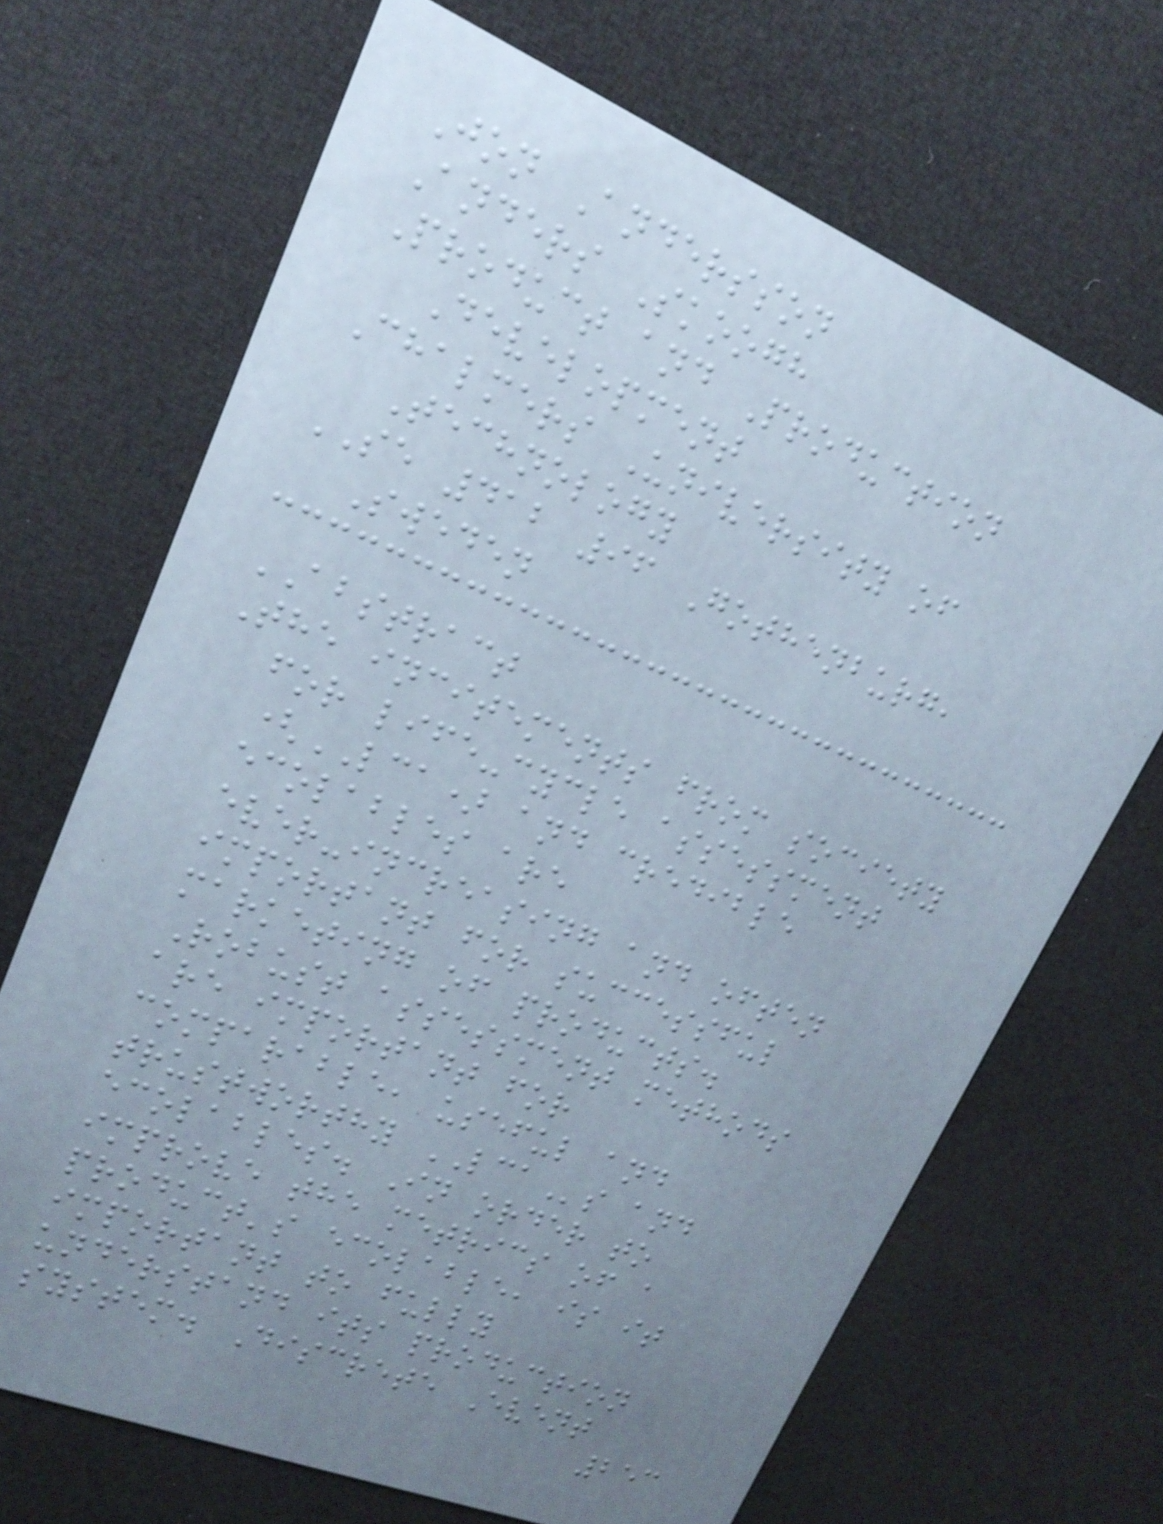Jon Andersson
Anders Skoogh
Product and Production
Development
Chalmers University of
Technology
SE 412 96 Gothenburg,
Sweden
ABSTRACT
The incitements from society
for life-cycle assessment
(LCA) and credible
ecolables are
ever-increasing and often
important for successful
marketing of products.
Robust assessment methods
are important for
comparable, useful and
trustworthy LCAs and
ecolables. In order to
improve the metrics of a
product's ecolable, is it
important to fully
understand its production
system. Discrete Event
253
